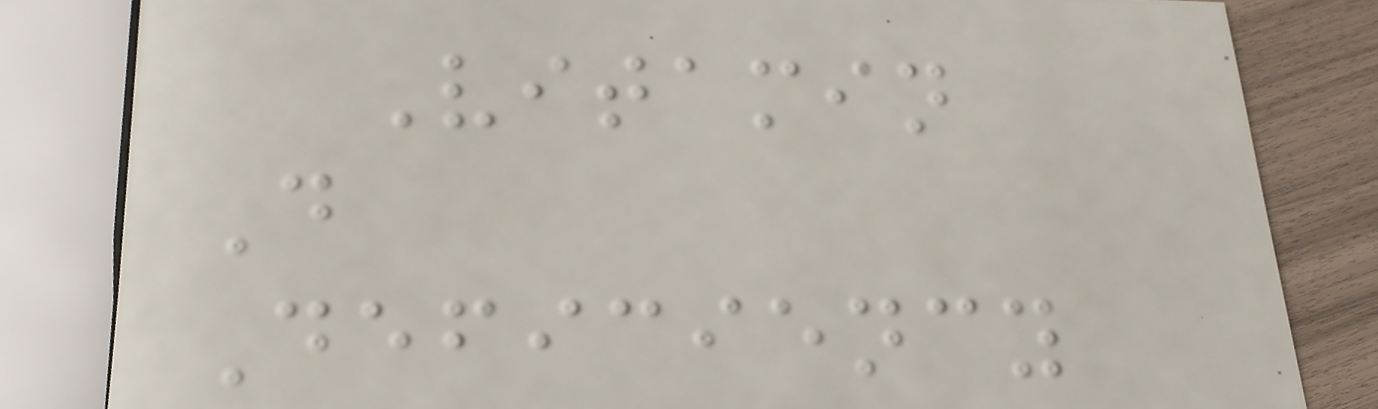Vitamin
D
Deficiency
